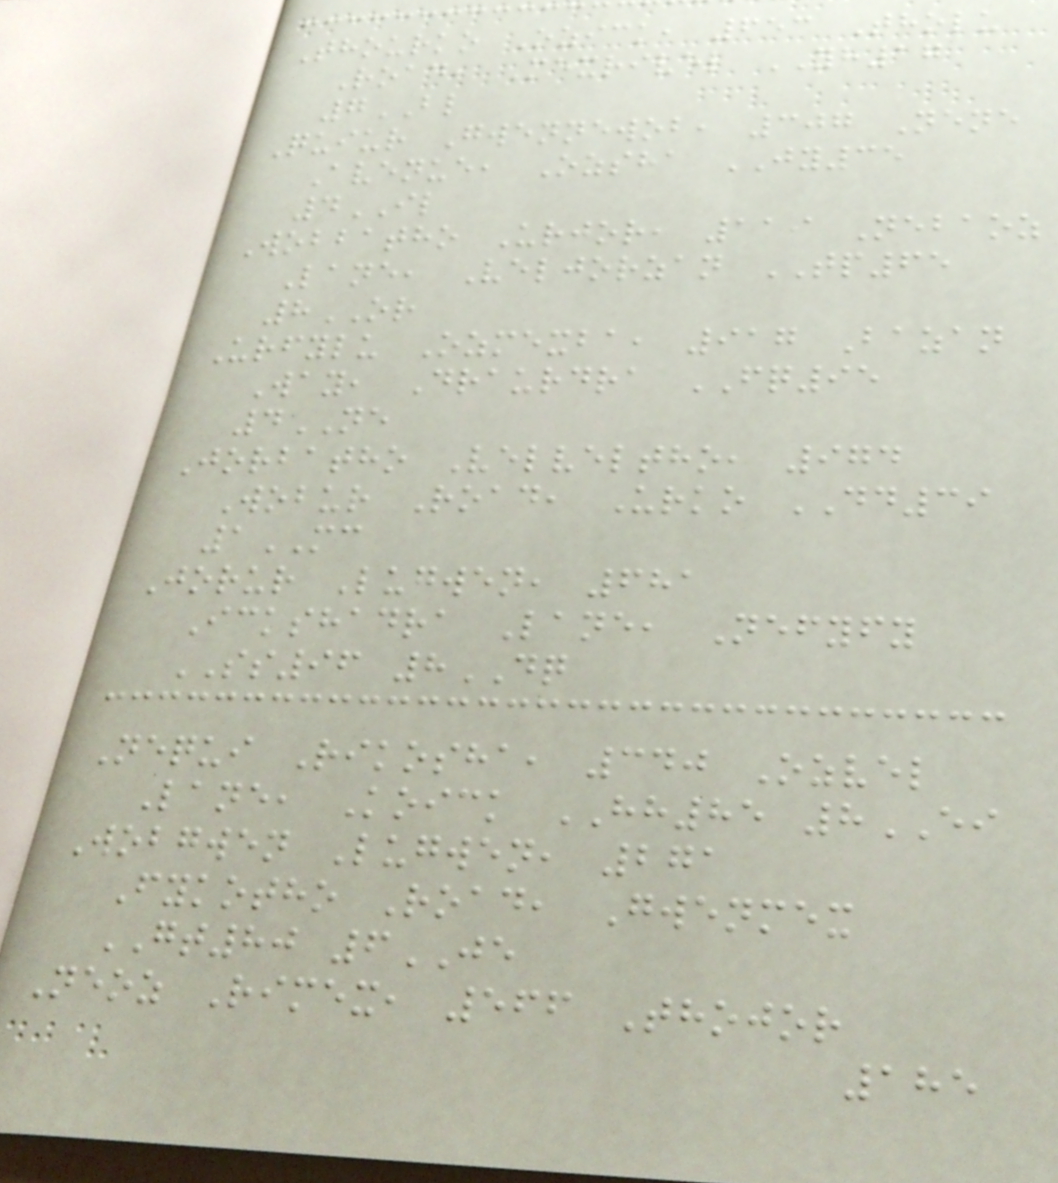Thourko Ozick, 653 Tholu
Road, Mexrivel YH17
7BL
Quiur Gwennewob, 307 Nene
Avenue, Ozsha JY35
4IL
Wobbatho Urjor, 119 Nebaoz
Lane, Veljorzan TP65
8OR
Urfylu Ozmexba, 917 Bazan
Way, Draurdra FQ95
4NE
Jorbatho Velveltho, 974
Wobur Road, Urko DD39
1MC
Jorur Lugwen, 681
Ickshadra Lane, Nefyfy
SS96 8DQ
Nequi Rikosha, 340 Ozvel
Lane, Koick HH85 8EI
Wobgwen Lugwen, 271
Fykotho Road, Gwenmex
GT80 6JE
Neoz Rimex, 566 Thojor
185
